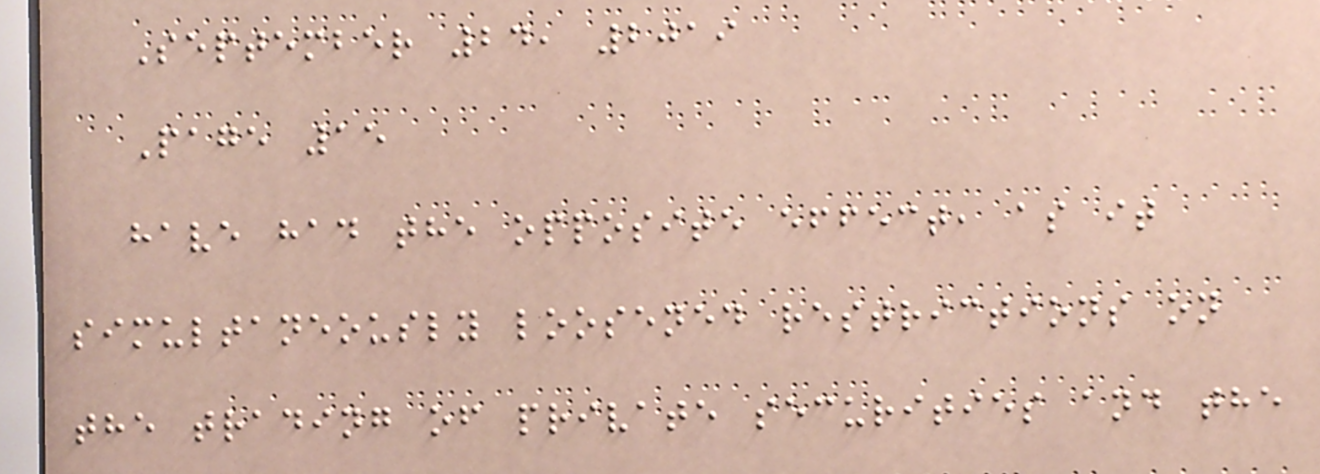September 24, 2019
Page 15
have had the opposite effect, as it
simultaneously loosened restrictions on
the trading of private securities and the
